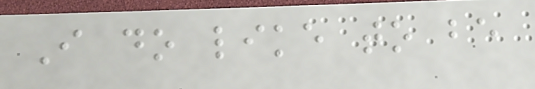I do like to be
